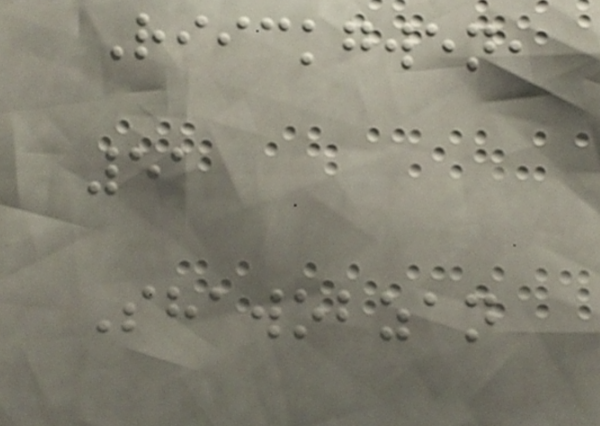Riickgwen,
51
Shawobzan
